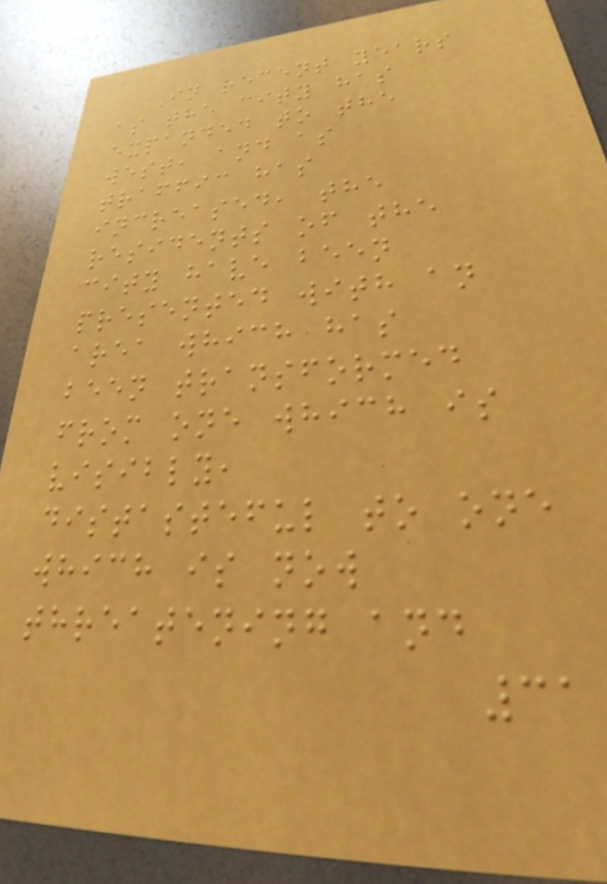In recent years
as the city has
expanded to the
west, and as
traffic has
increased, the
residents of the
city have been
presented with an
area which has
been transformed
from one which is
visibly,
distasteful to one
which is now
threatening and
31
